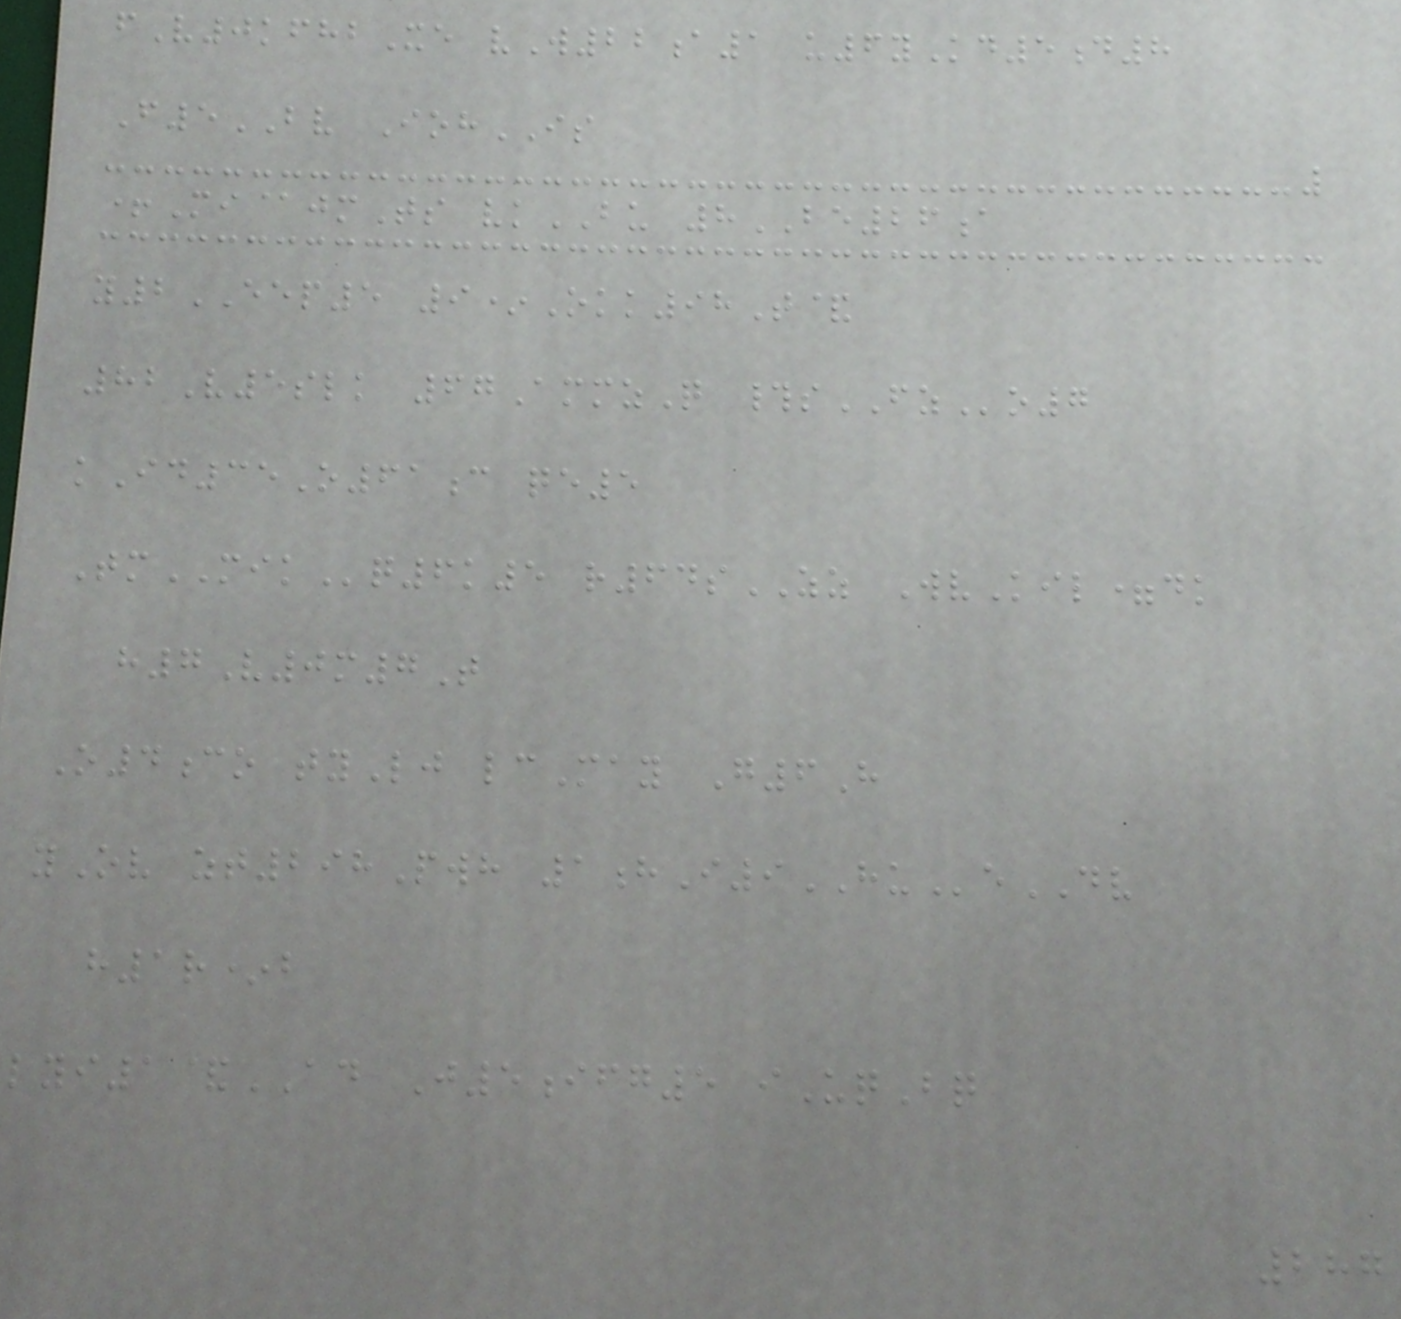fV0kfhbXe vW22a1 u6yKd5d8
F5BV IohIS
+Mi@jmTs vkBU 8BE26a
y2EEP5 9*Okk98T&
82V5slk 67AmmzQ #sFZo7
kId35O61c qe5
TmMIKq6k5 r64sZZ WvKil=dk
h7V0m7T
O4co tyLj lcMay G6H
yOv zt298Pwh 1hI9HUeDV
h1r*b
lyi1&AD J5ifg5 iUqBq
287
